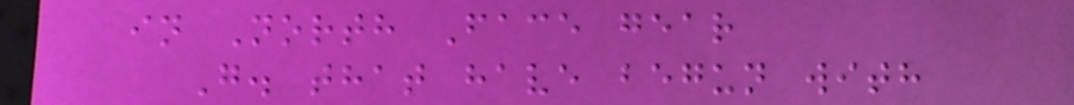in North Face gear
G. that have begun with
